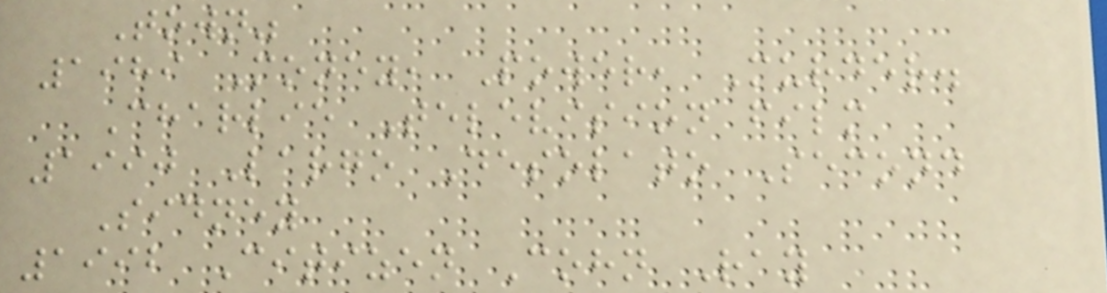Town"
1989 Money, Power, Murder.
Charlie Television film
1990 Largo Desolato Second
Sidney
1992 Citizen Cohn Ray
